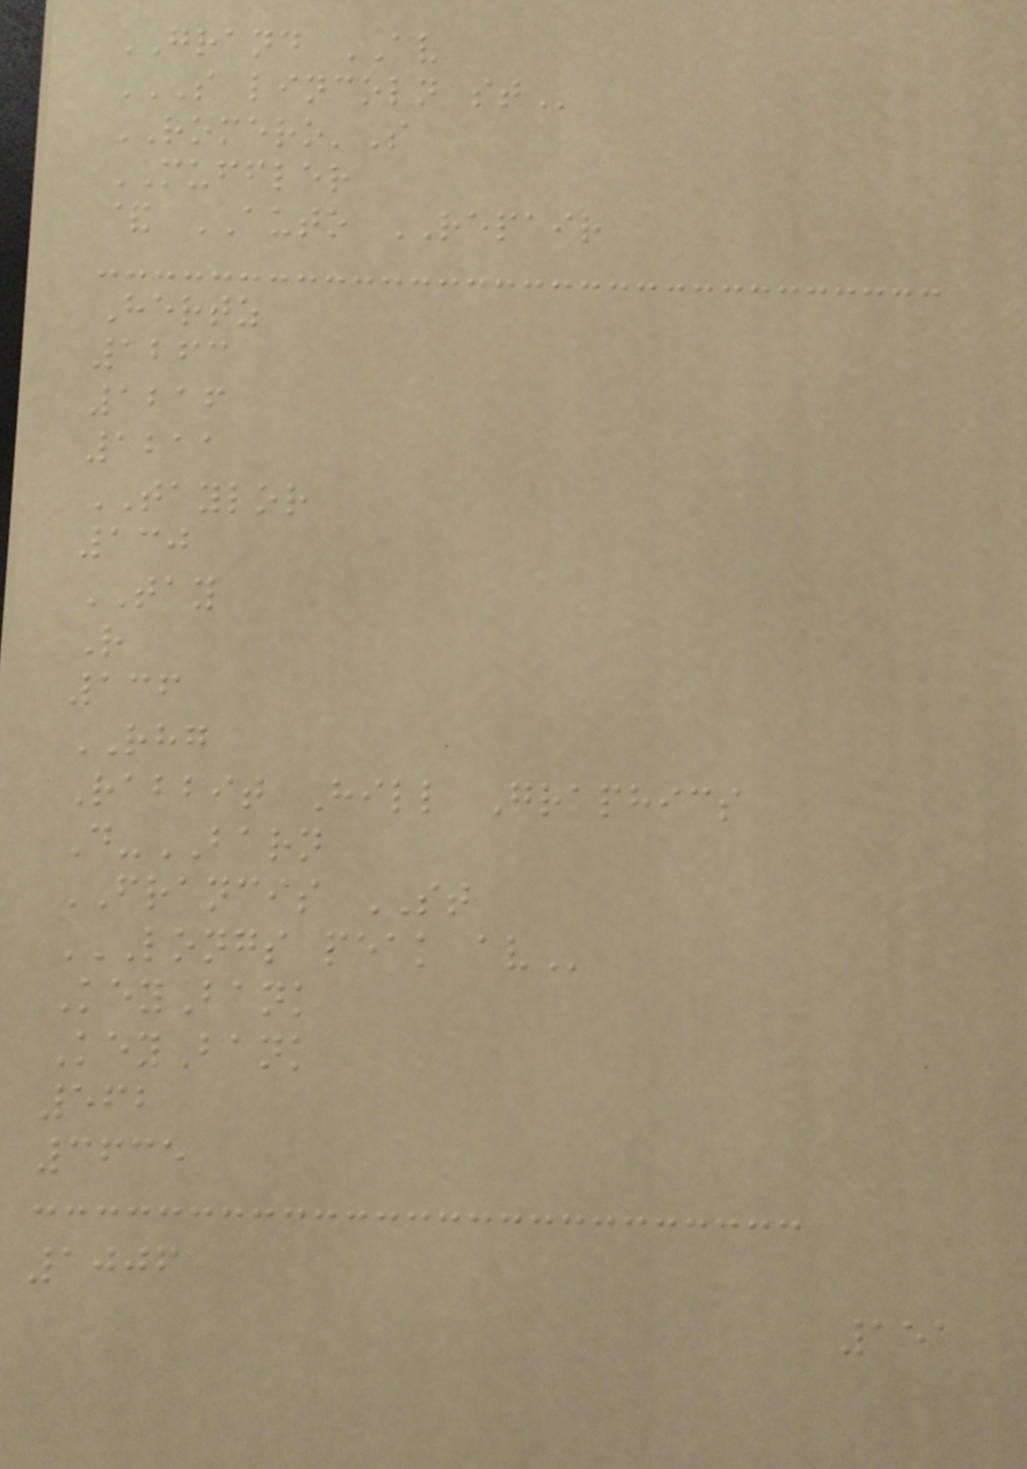GRAND AV
S LINCOLN ST
ROMERO'S
MUFFLER
& AUTO REPAIR
Hertz
1263
1216
1211
TAYLOR
130
TAY
R
136
RHG
Rabbit Hill Graphics
D-BARN
FRANCIS ST
LONGS PEAK AV
KeyBank
KeyBank
562
3635
1006
151
